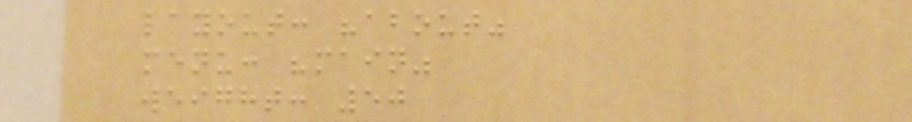layout: "about"
menu: "main"
weight: 50
